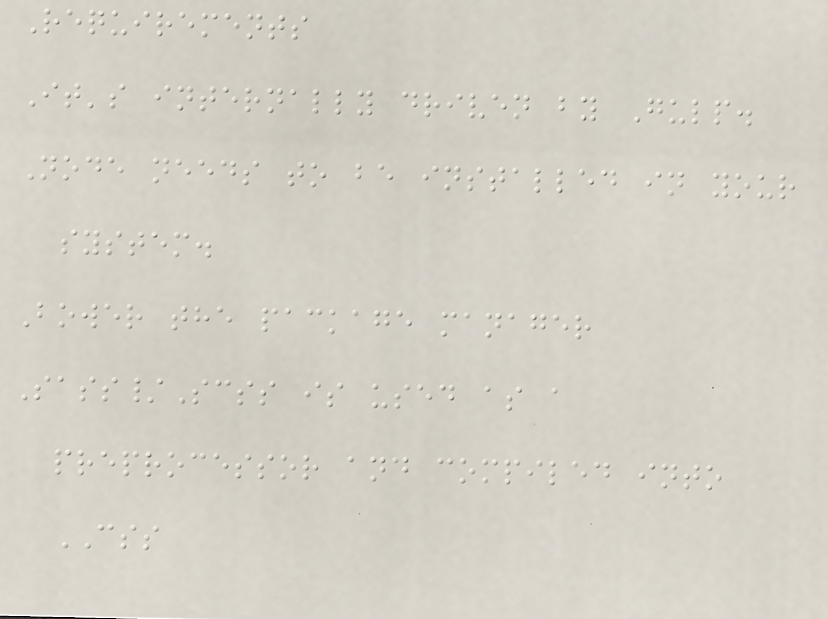Requirements
It's internally driven by Gulp.
Node needs to be installed in your
system.
Bower the package manager
Sass/Scss is used as a
preprocessor and compiled into
CSS
